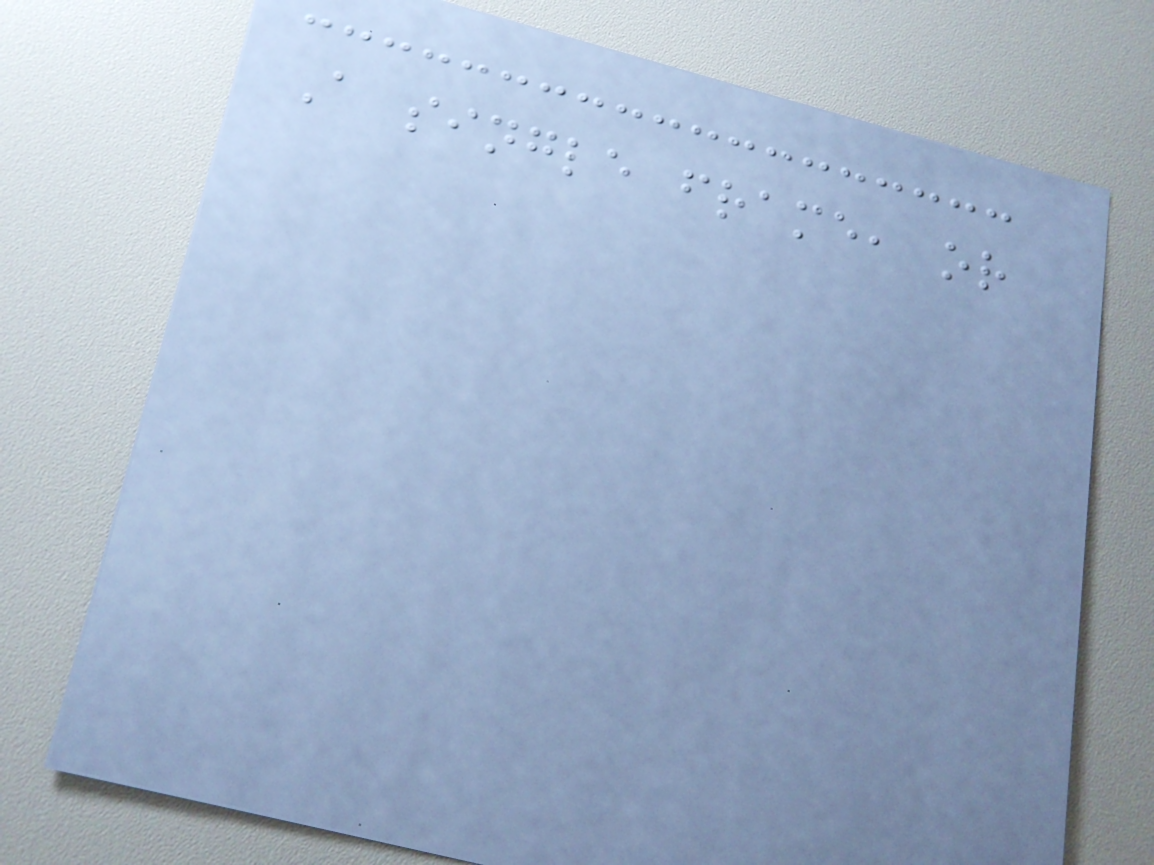A single frame, or
